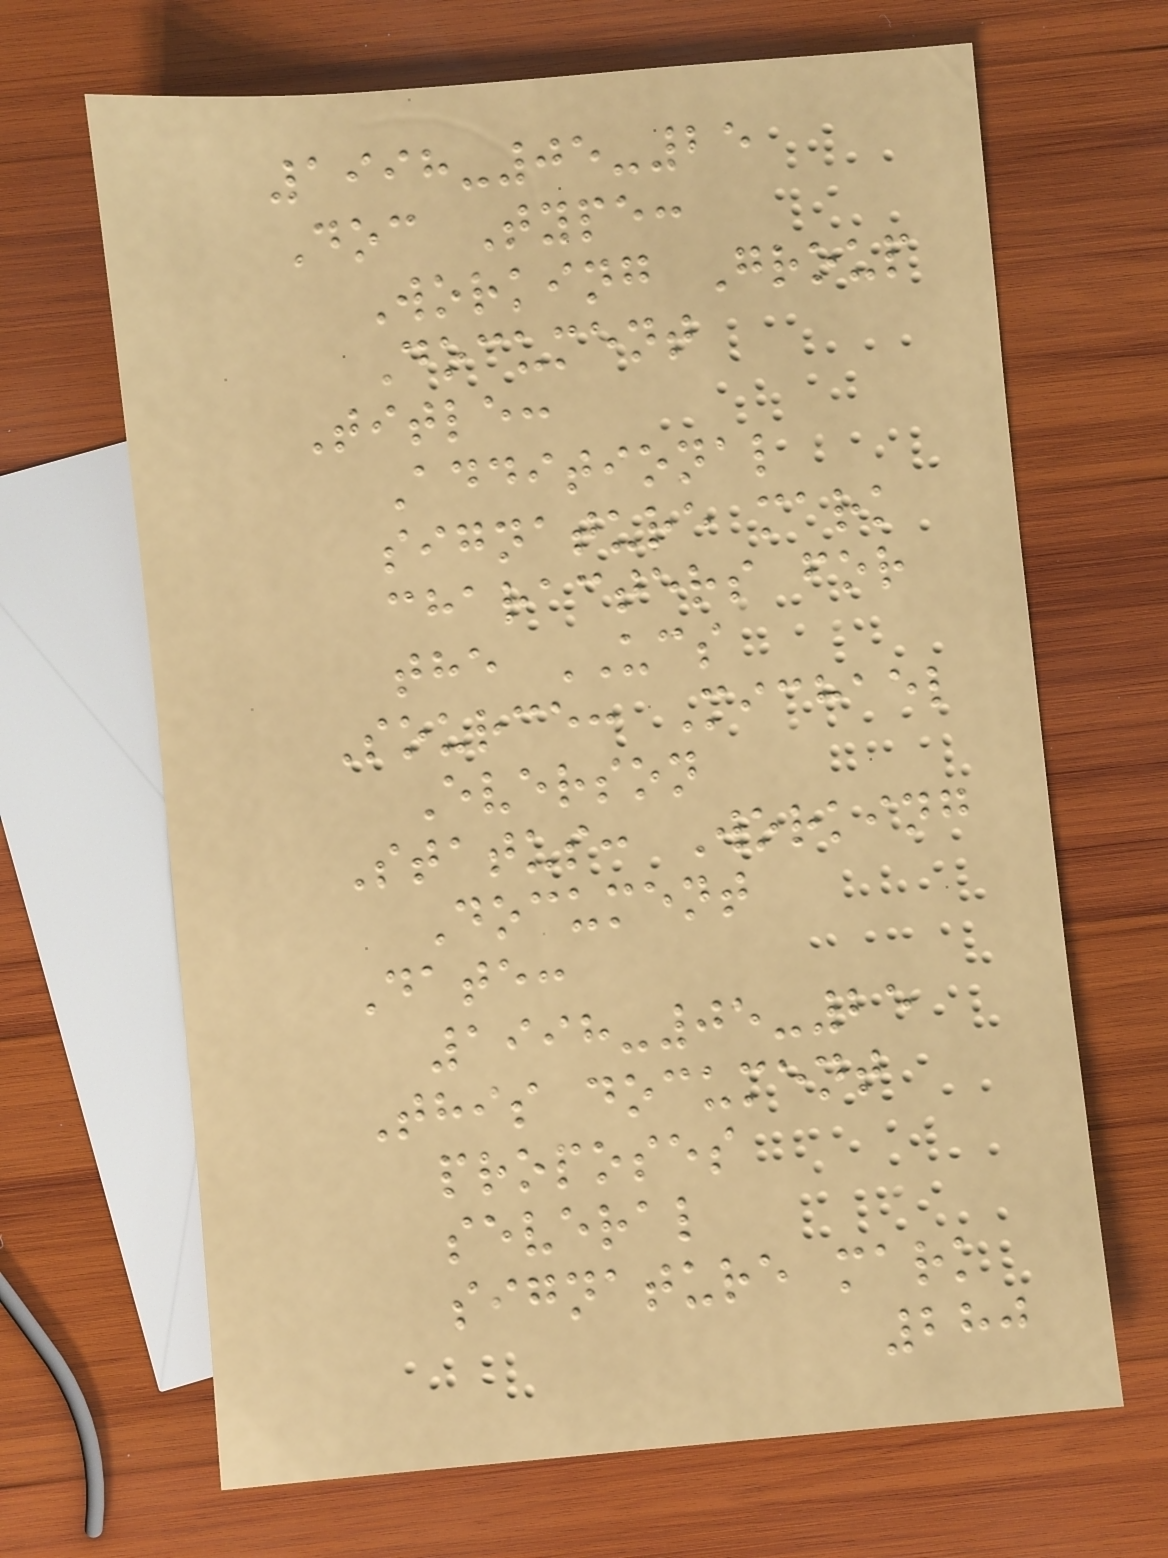1998-05-25
Doc Type:
Working Group
Document
Title:
Additional
signature mark
characters for
the UCS
Source: Michael
Everson
Status: Working
Document
Date:
1998-05-25
This document
proposes
several
signature mark
280
